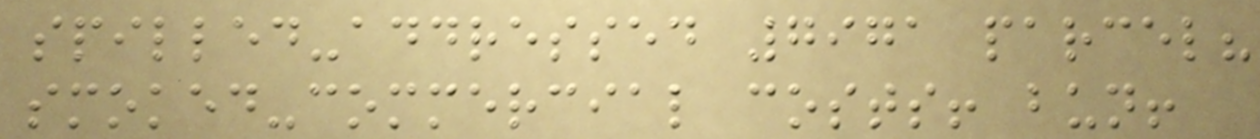spilled-addressed 7971 parcel?
smoked-commercial costs! bun!
